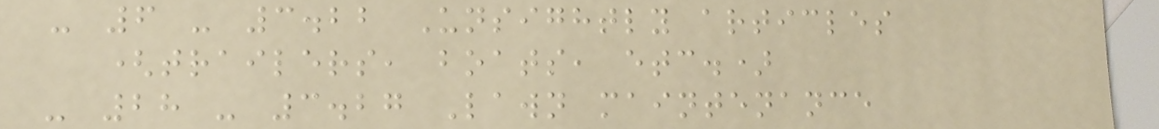- 6 - 3.22 Unsightly articles
(trailers, boats, etc.)
- 28 - 3.27 Lawn maintenance
